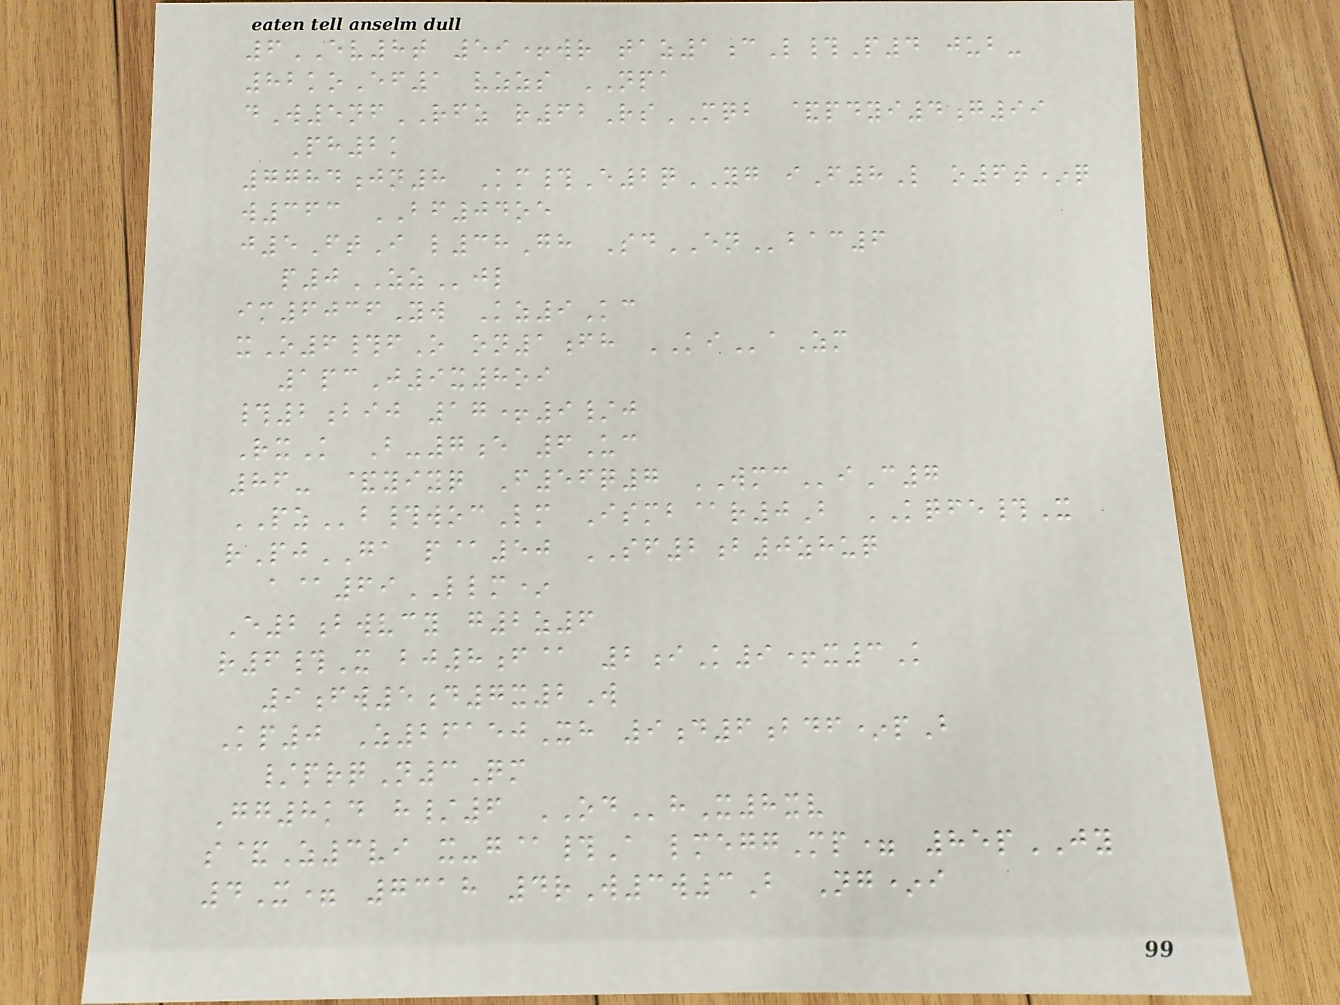6EV8t 59+wr taz1cL#P4 jub-
82koEf1 vzzs NPA
dW5nfRFZ r62RsMQB &pdyi4g99
Ph2k
7784jn8 Km#E2qYG iF8L o6t*q
w363 BF04oe
j5FtI l38Gh SdENbac6
p0ZZjl
im6036Yw Kz9Kc
xO6#fO on1fh KIaZm
1pcJ9x8oi
#2bij 17+9/j
RxK B-7e 6Uc
86- &yiyq F56q7 WMCiC7
PZb#wocLm Ismb@r0B KQFE#X
rPjGA p@50 SF2b0zhuq
a@69LLM*
E2bwvcy g2z6
r6#X bj8f@ 2iK9+x3K
9fw5d7x2W
Kp0 Z26150Xh 9d6bdf*pB
/prqN3Qm
Gg8kd h/6 ODhX8xv
s&Z3vi x-g@#A lmeggMp= 85pJY
4X= 7318 4rW3w3B Ng*i
